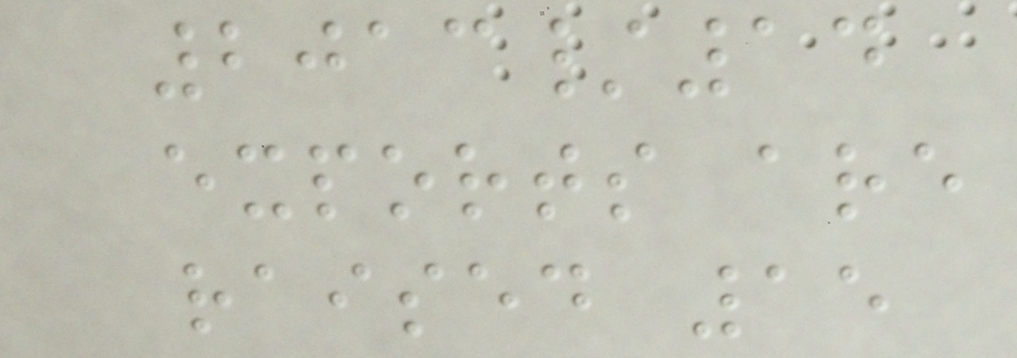2013/14
exports are
raised 15
